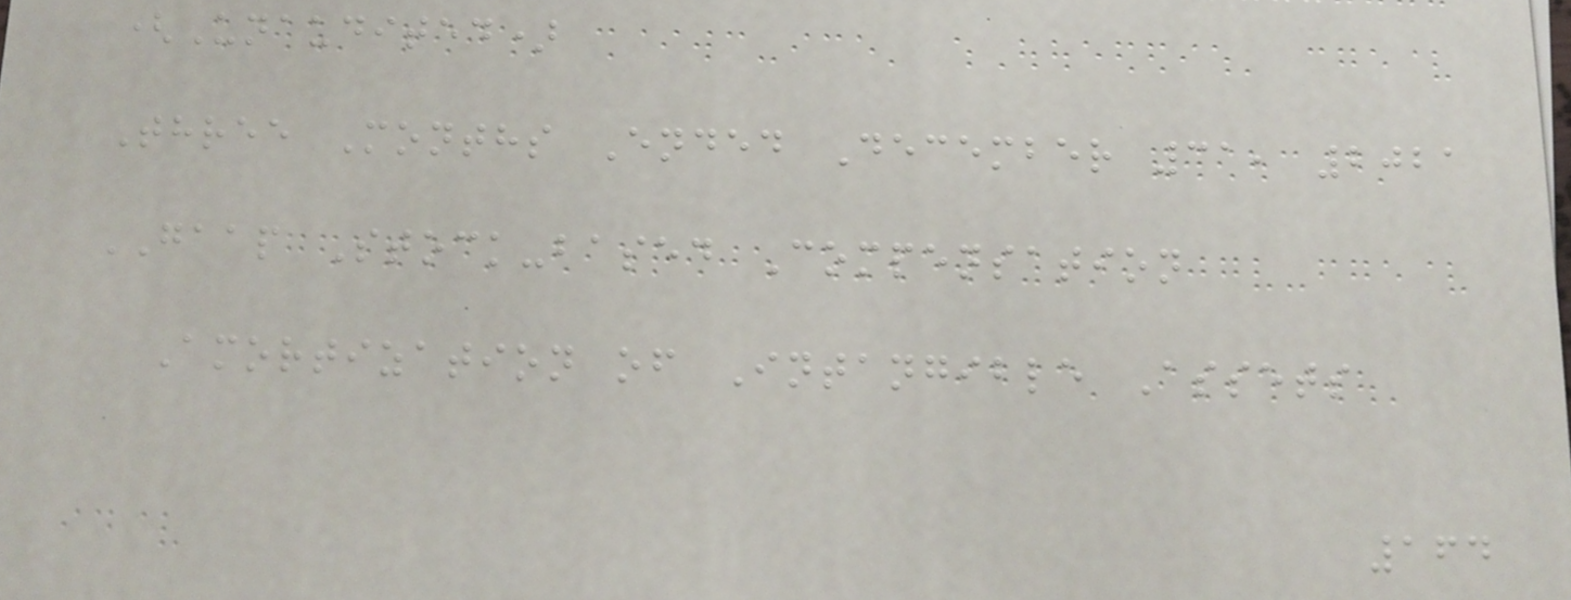(Unaudited)
Three Months Ended December 31, 2021
GAAP Stock-based Compensation
Amortization of Intangible Assets
164
